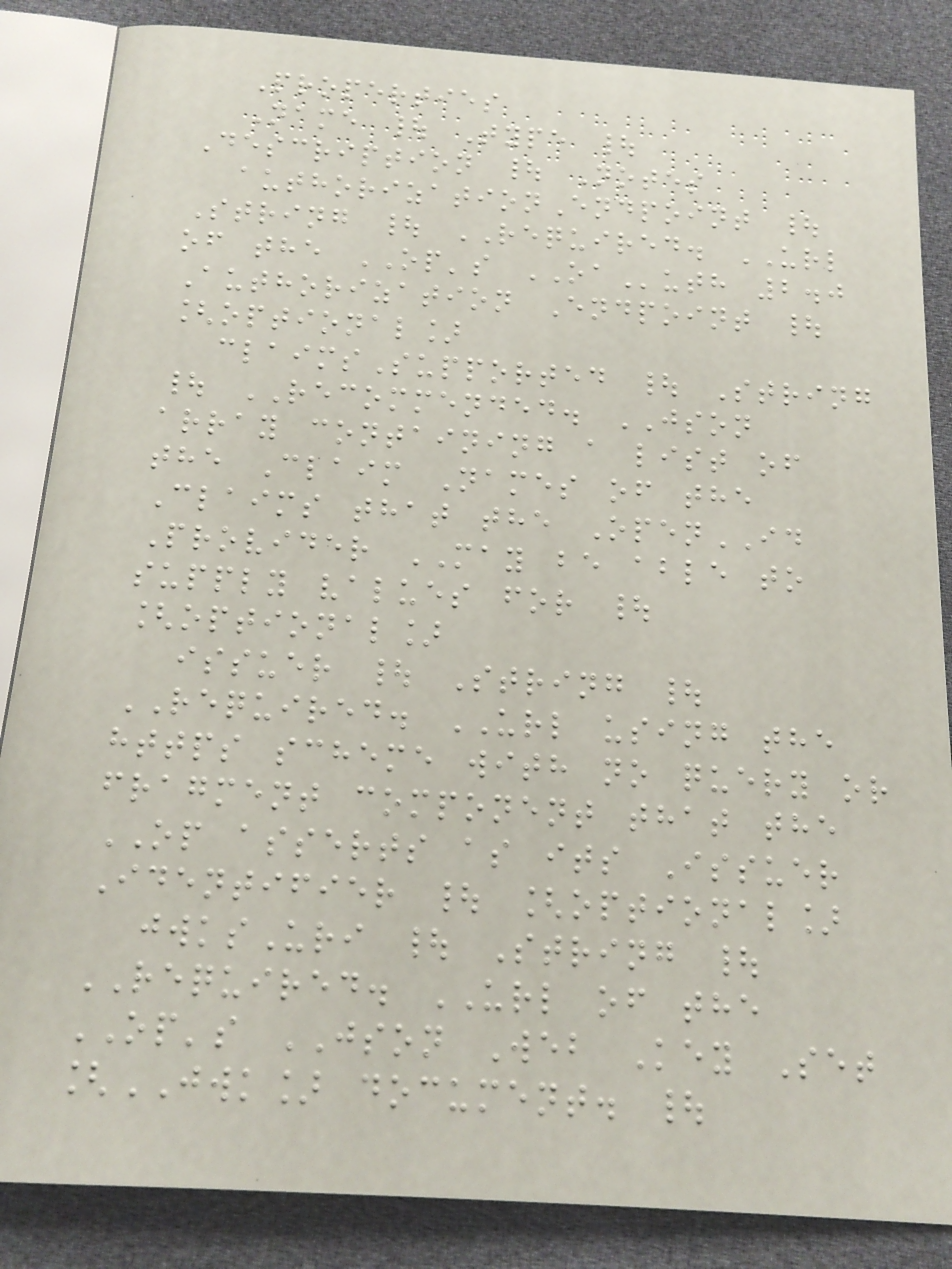Properties
Name | Type |
Description | Notes
authorizationEndpoint |
String | REQUIRED. URL
of the OP's OAuth 2.0
Authorization Endpoint |
[optional]
claimsSupported | String
| RECOMMENDED. JSON
array containing a list of
the Claim Names of the
Claims that the OpenID
Provider MAY be able to
supply values for |
[optional]
issuer | String |
REQUIRED. URL using the
https scheme with no query or
fragment component that the
OP asserts as its Issuer
Identifier | [optional]
jwksUri | String |
REQUIRED. URL of the
OP's JSON Web Key Set
[JWK] document. |
